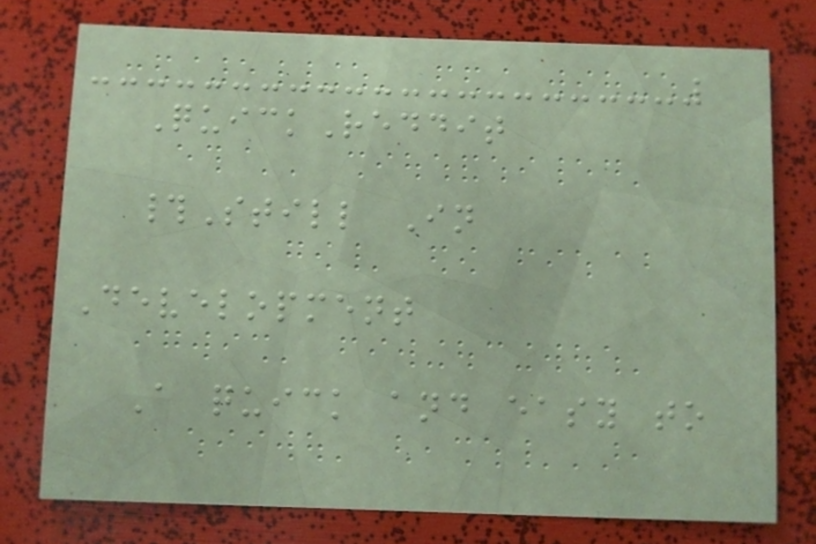QuickReddit
#Still In
Development
A quick and easy to
